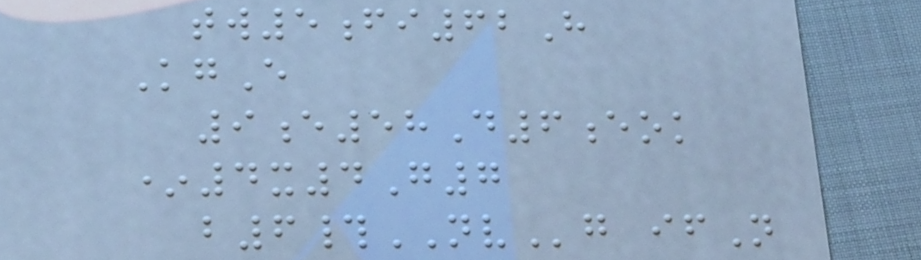tw5fi62H
KgE
9e58D6eok
*4x4G7
b6#NVg ifN
